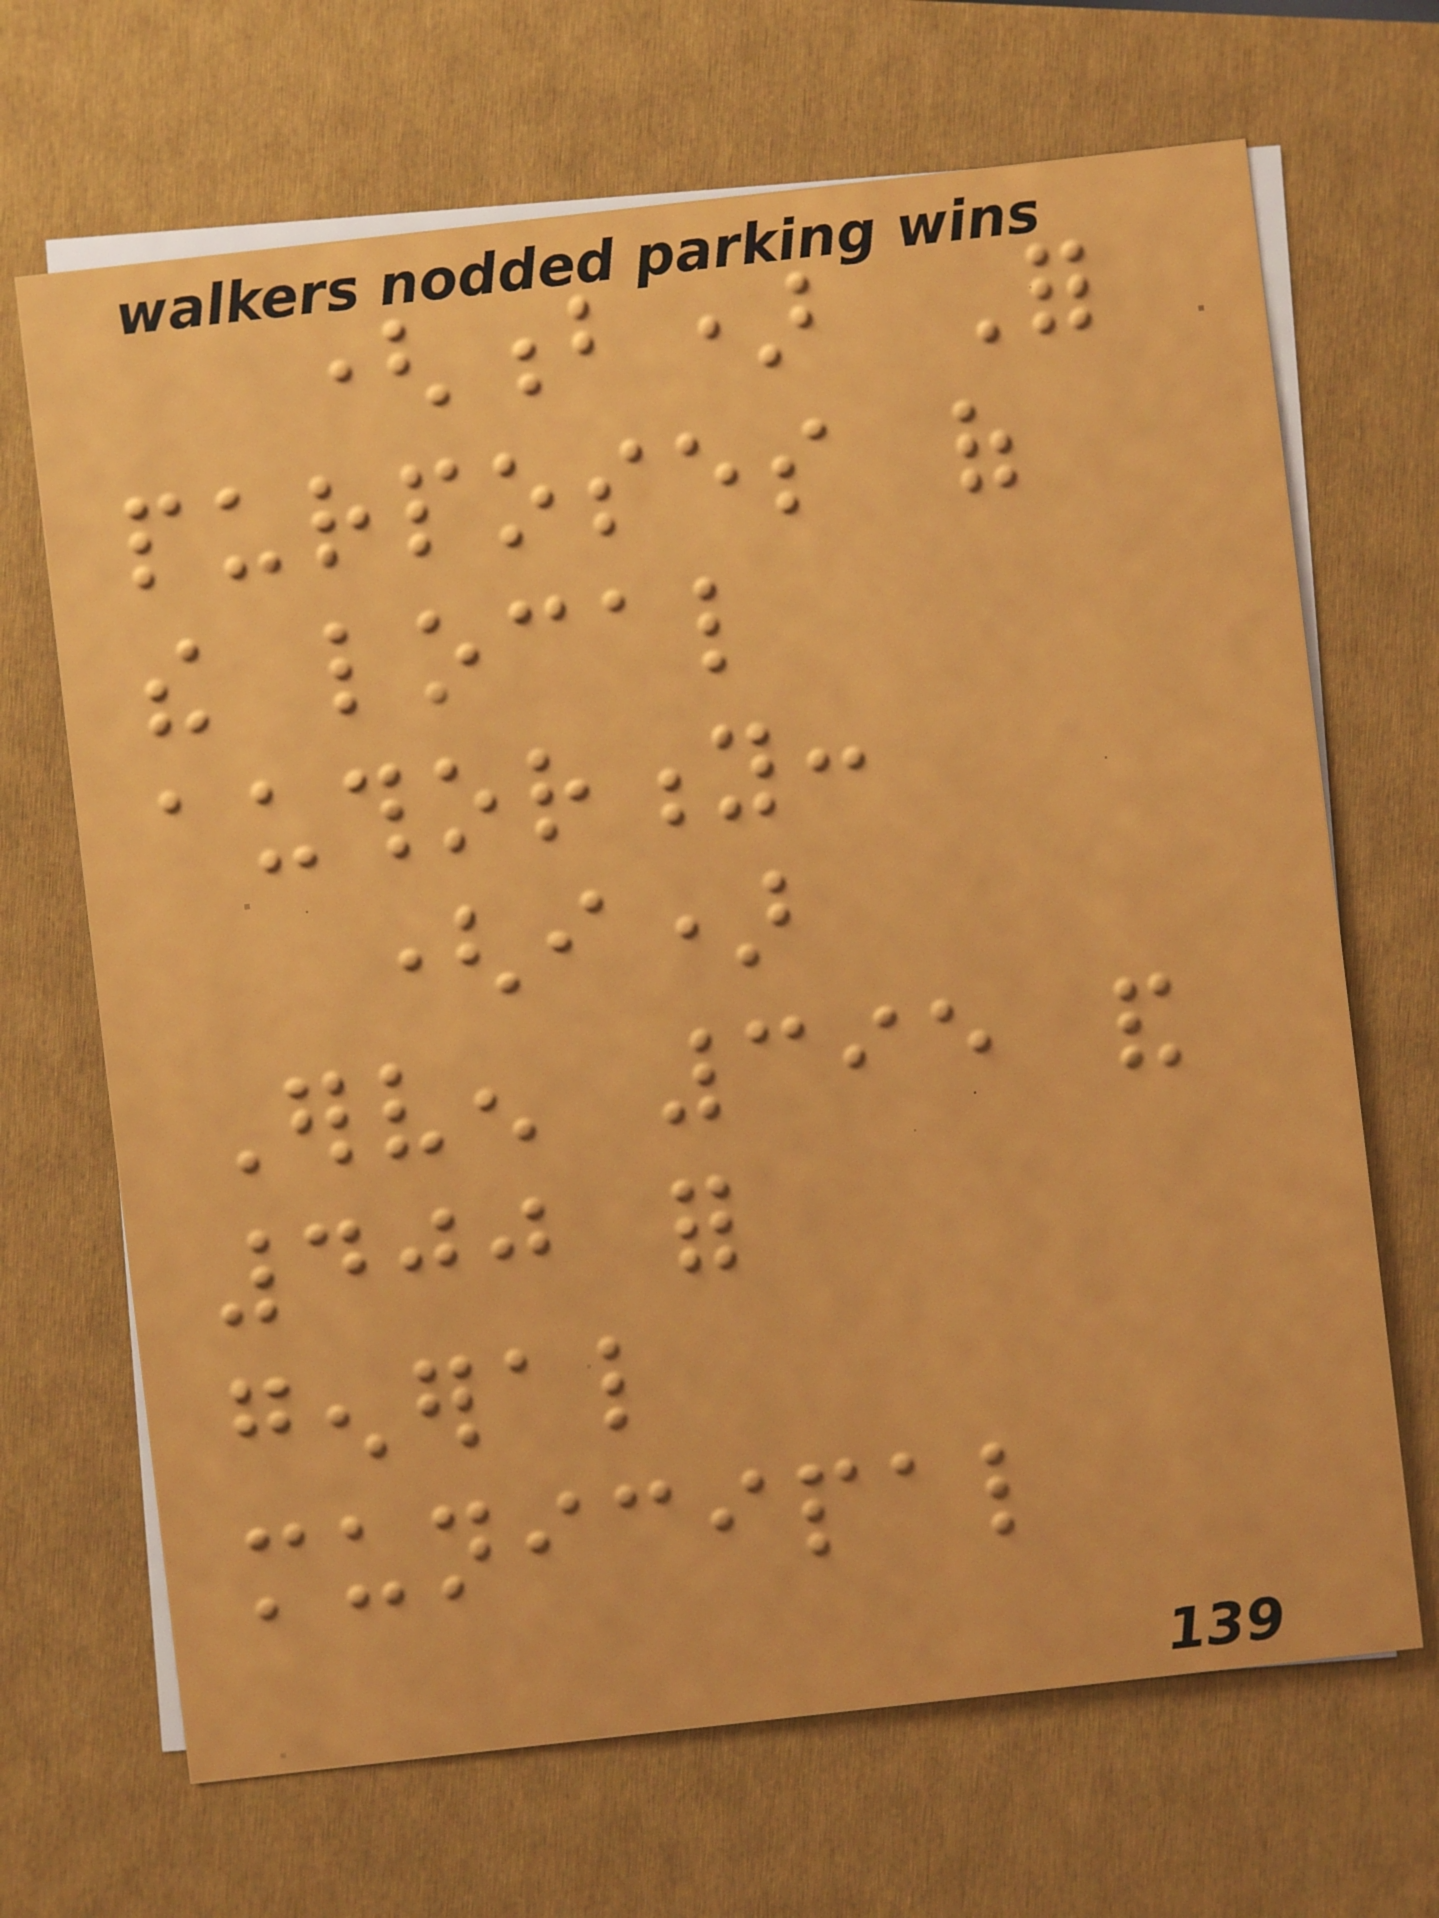(b) For
purposes of
the local
authority:
(i)
Erven 395 and
400 for
general
municipal
